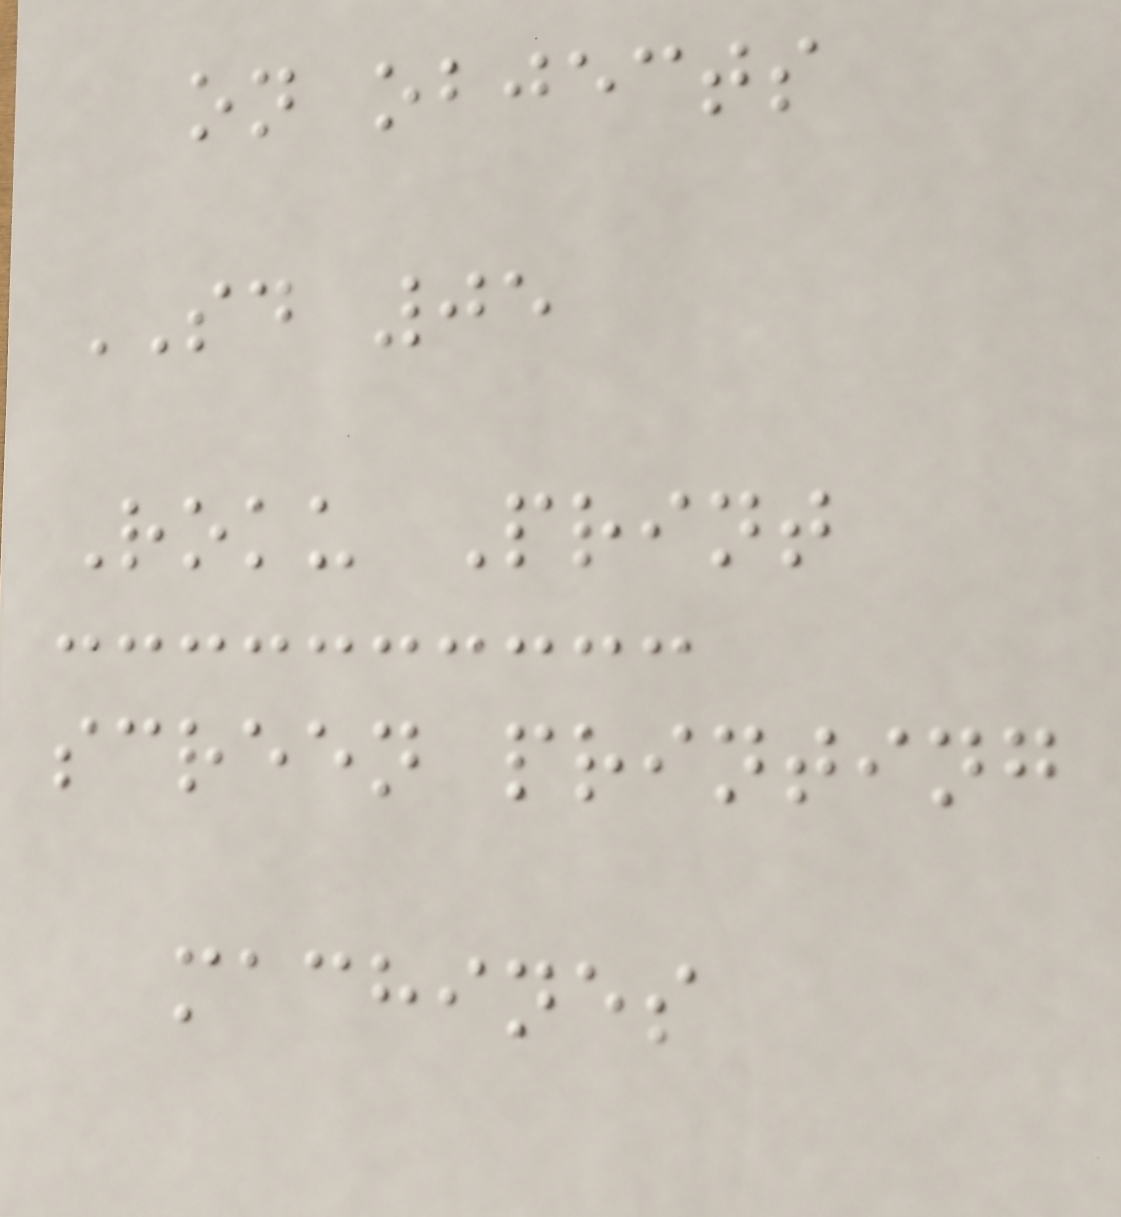on objects
SD 05
Roku Print
screen printing
machines
